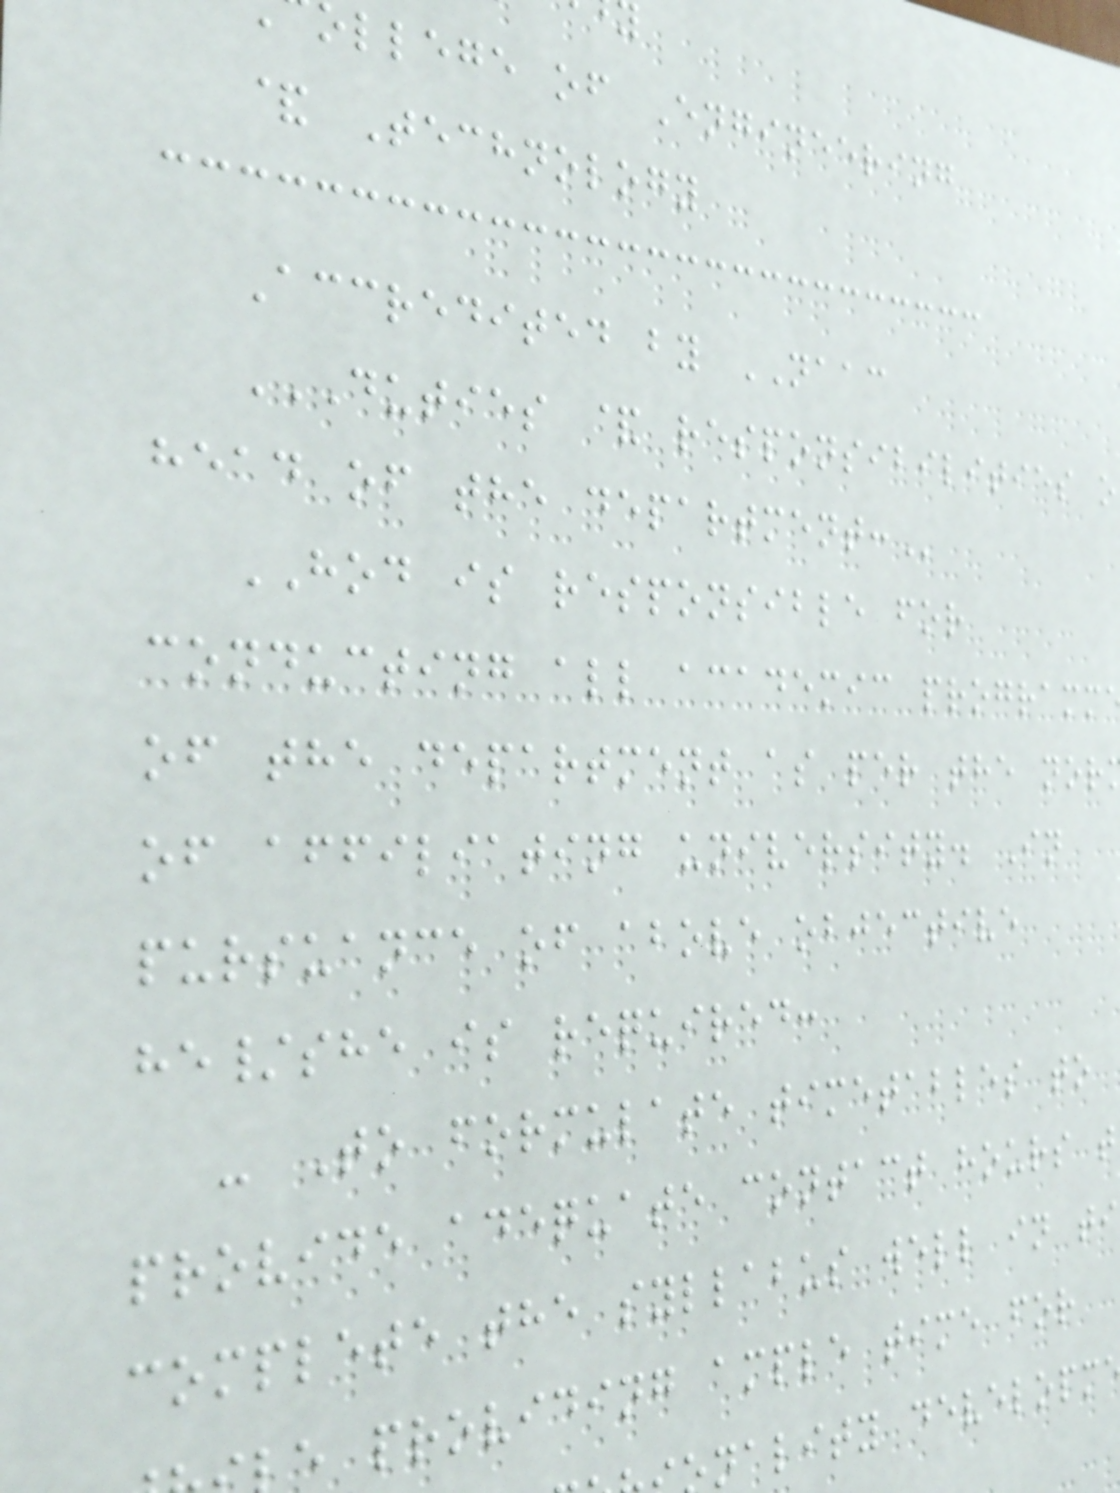ollege of Engineering
& Technology
Accredited by NAAC
head of the
HOD is responsible for
conducting all academic programm
of the department as per the nor
of affiliating university. In
pursuance of above objective
he/she is required:
- To formulate timetables to
provide adequate contact hours t
complete the syllabus well in ti
e providing ample time for
nality developm
